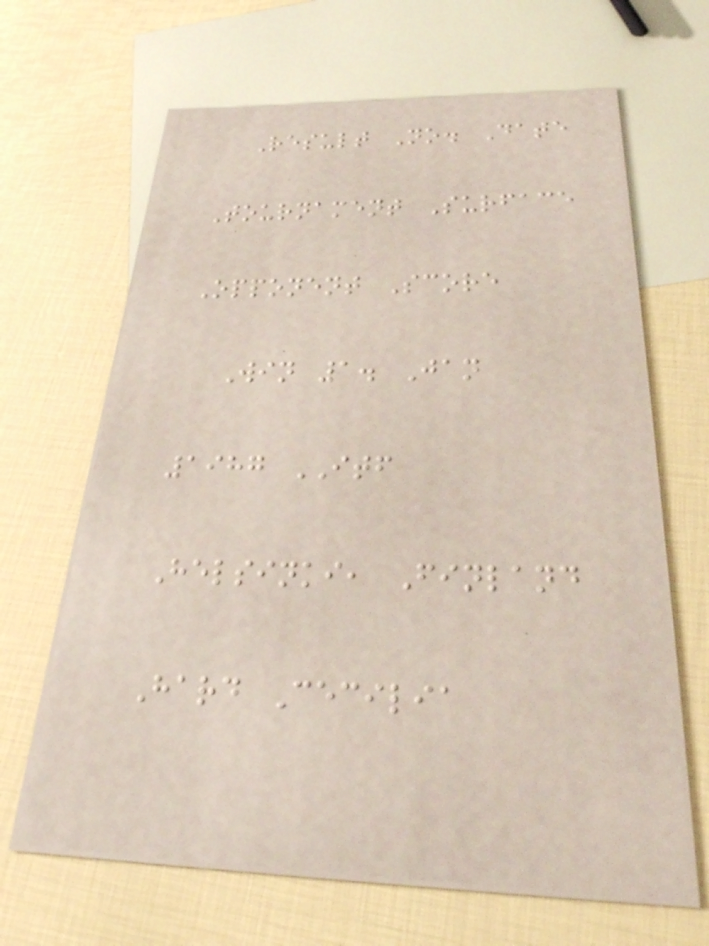Result No. Date
Tournament Surface
Opponent Score
Win 1. Jan
1987 ITF
Helsinki, Finland
Hard Cecilia
